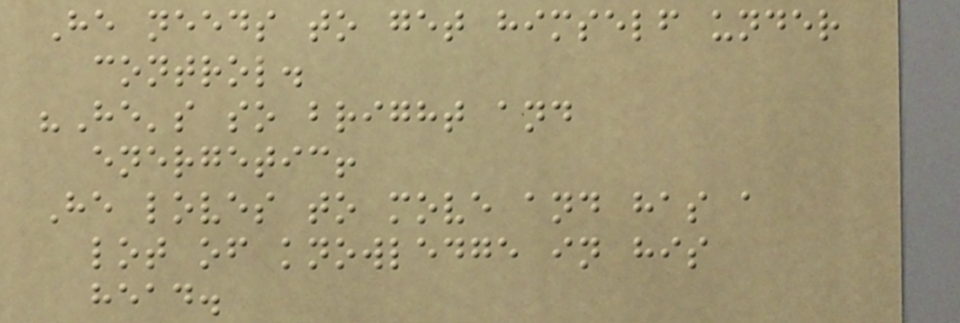He needs to get himself under
control.
"He's so bright and
energetic!
He loves to move and has a
lot of knowledge in his
head.
